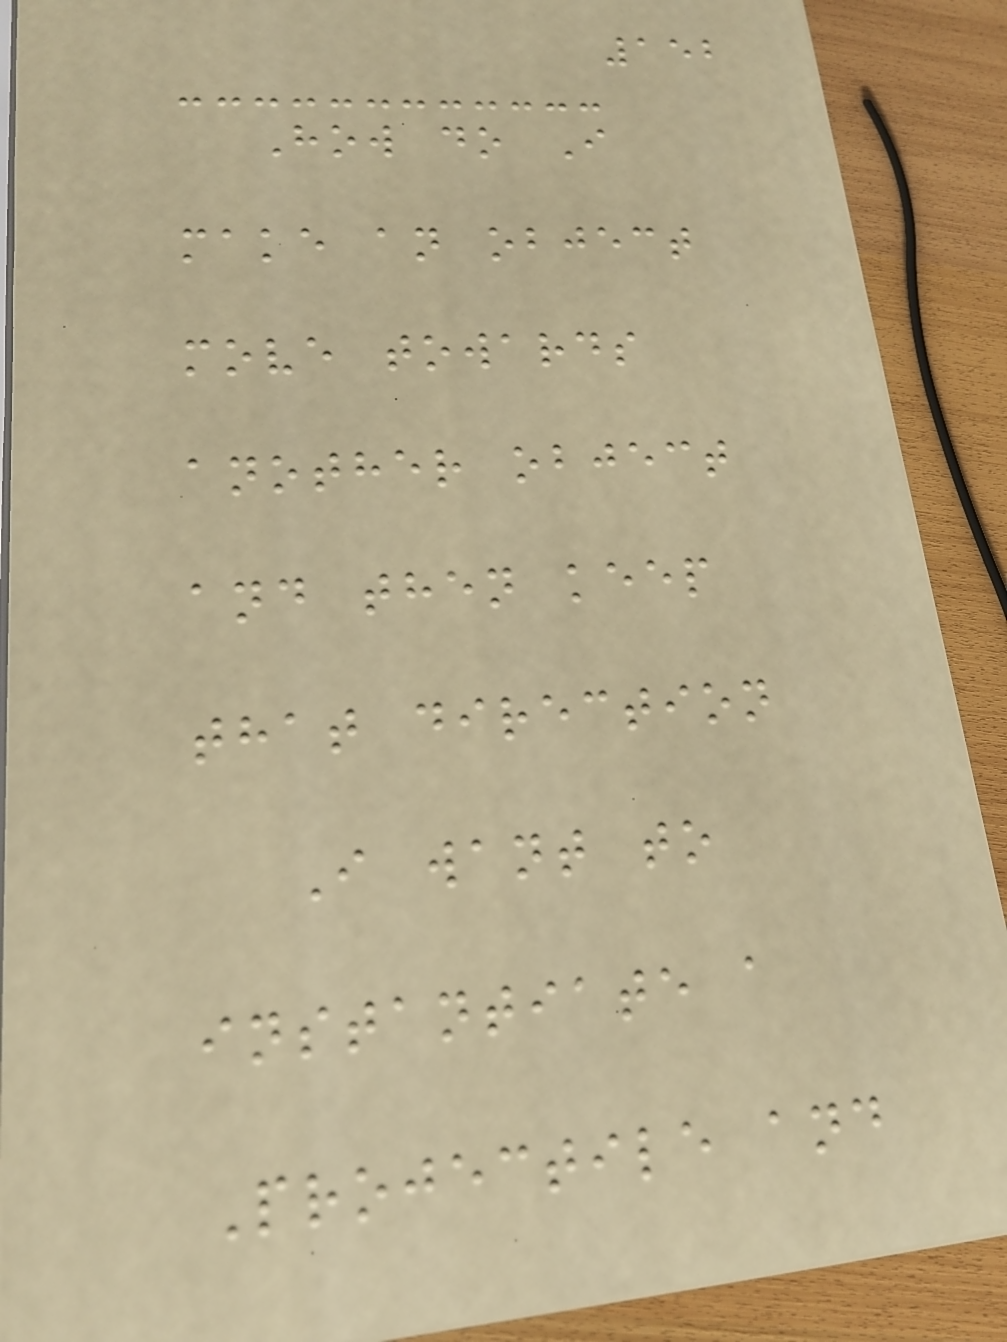152
How do I
make an object
move towards
another object
and then keep
that direction
I want to
instantiate a
Projectile and
